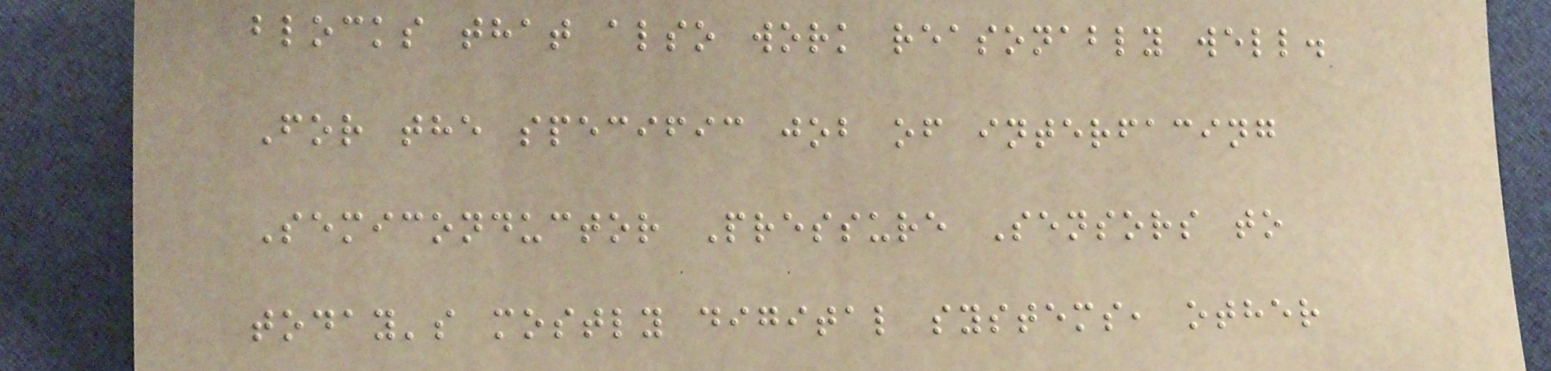blocks that also work reasonably well.
For the specific job of interfacing
Semiconductor Pressure Sensors to
today's mostly digital systems, other
